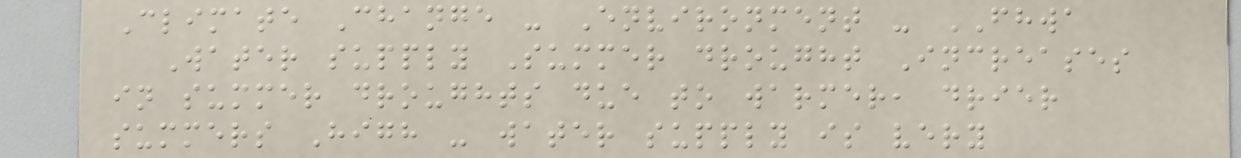Climate Change - Environment - FHWA
Water supply Summer drought Increases
in summer droughts due to warmer, drier
summers High - water supply is very
